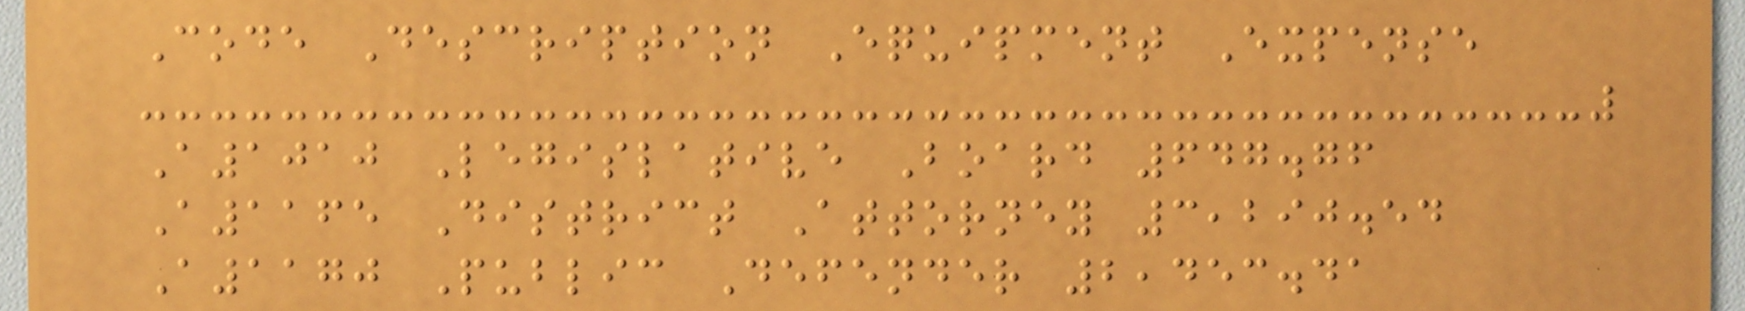Code Description Equipment Expense
A1010 Legislative Board 647.76
A1165 District Attorney 3,290.54
A1170 Public Defender 2,453.41
